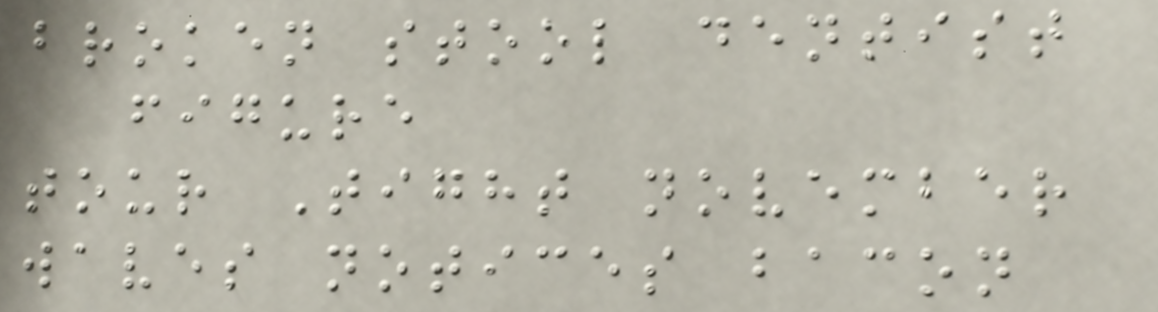broken stool dentist
figure
tour Tight november
waves notices bacon
